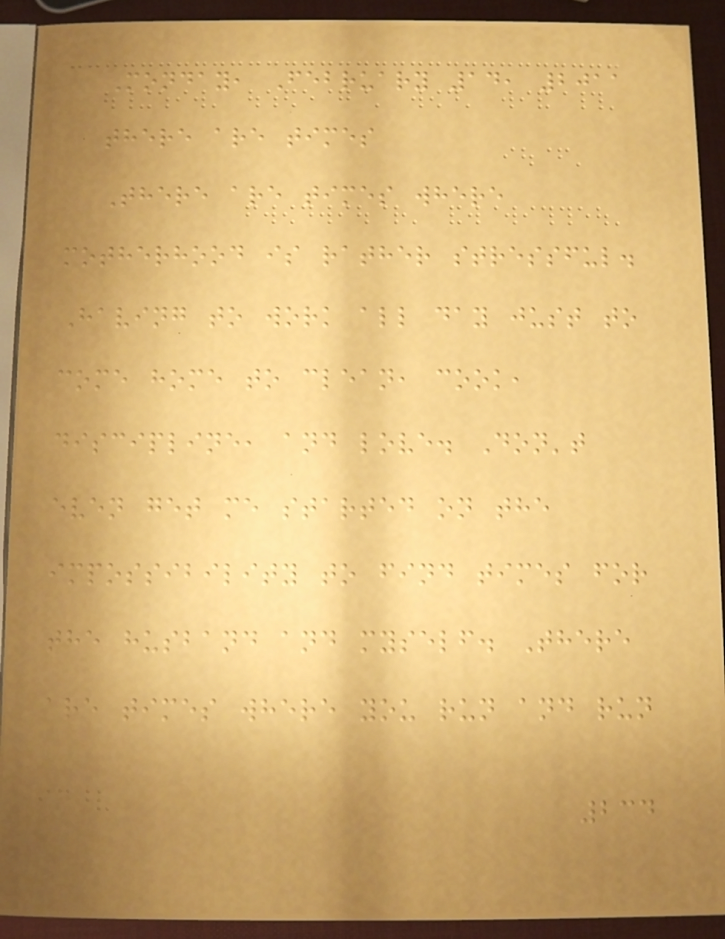Monday, February 14, 2011
there are times
There are times where
motherhood is rather stressful.
Having to work all day just to
come home to clean, cook,
discipline, and love. Don't
even get me started on the
impossibility to find times for
the husband and myself. There
are times where you run and run
234
